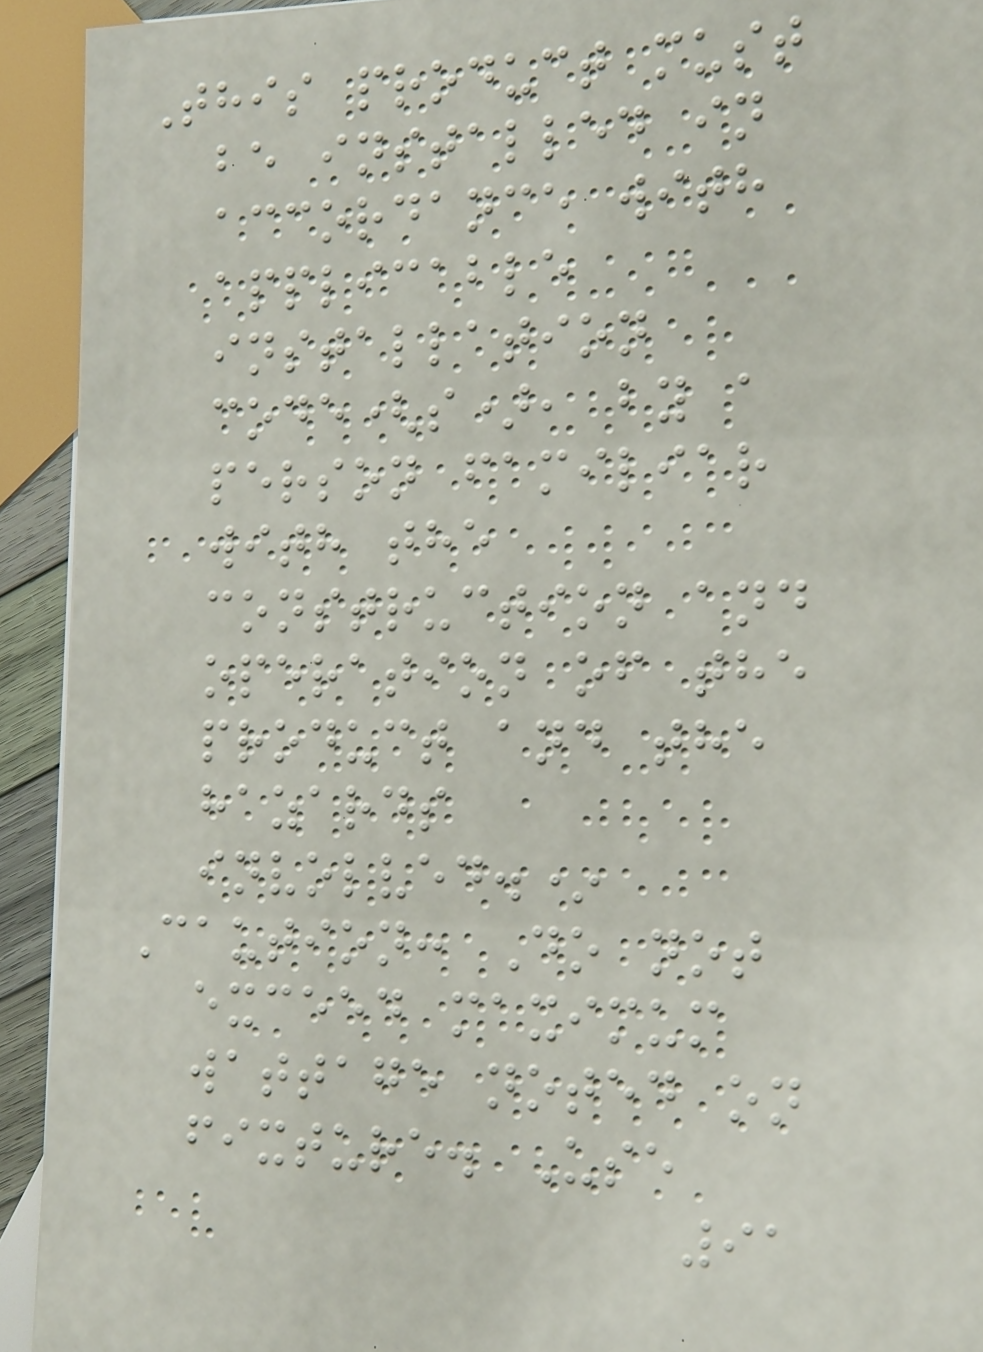This product must
be installed in
accordance with
applicable
installation
code(s), by a
person familiar
with the
construction and
operation of the
product and the
hazards
involved.*
Caution: Do not
exceed maximum
wattage noted on
fixture. Use
91
